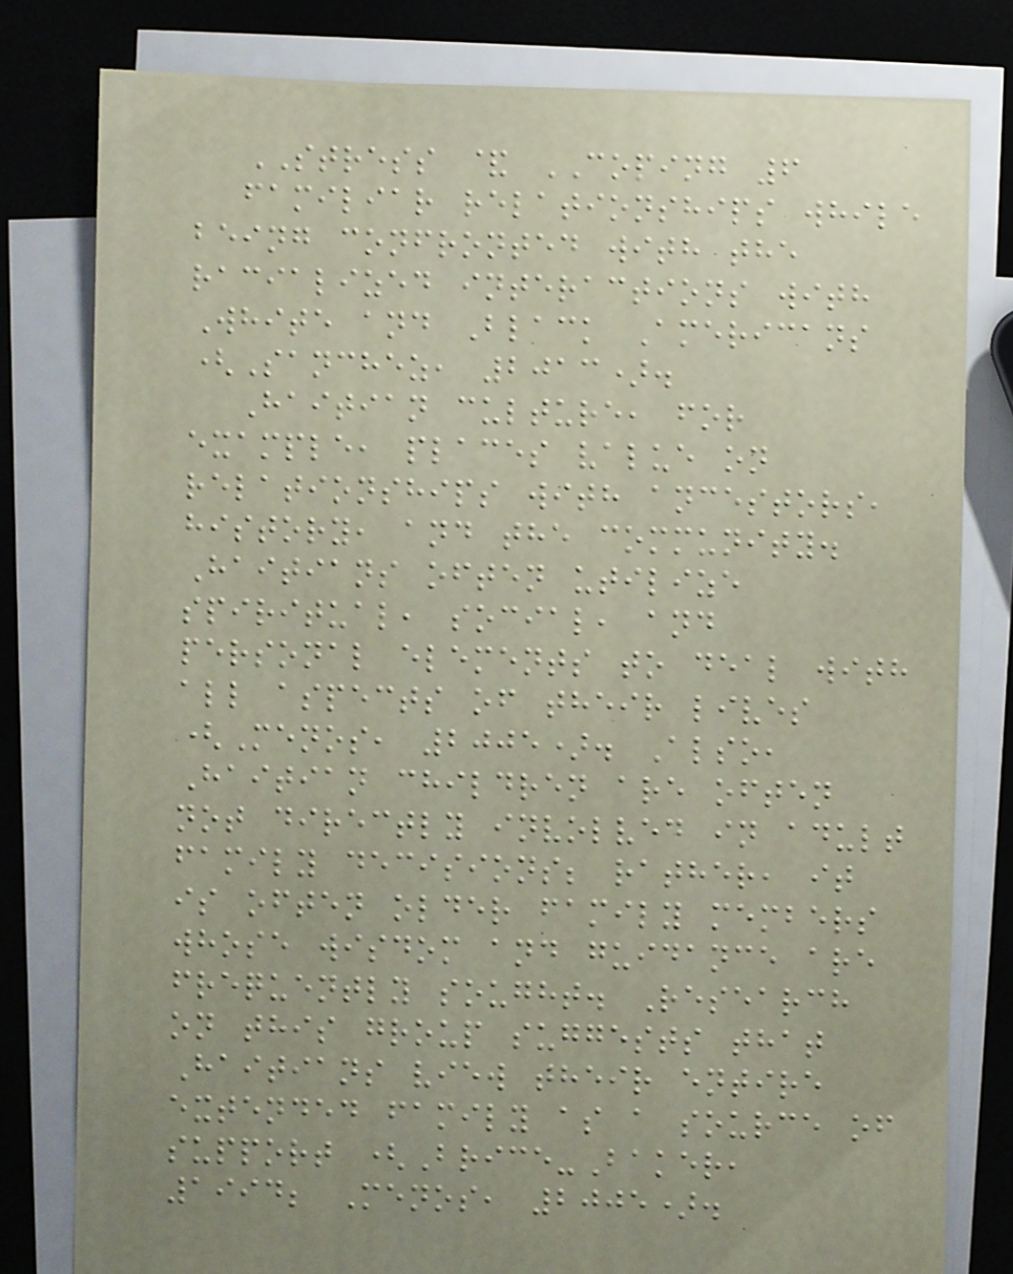STRESS & COPING 6
familiar relationships while
being confronted with the
racialized interactions with
White and Black Americans
(Sanchez, 2013).
Haitian culture, for
example, places value on
relationships with ancestors,
history, and the community.
Haitians often utilize
spiritual, social, and
personal elements to deal with
all aspects of their lives
(Menos, 2005). Also,
Haitian children are often
not directly involved in adult
family decisions; rather, it
is often older family members
whose wisdom and guidance are
frequently sought. Research
on this group suggests that
Haitians view their entire
extended family as a source of
support (Brice-Baker,
1994; Menos, 2005).
